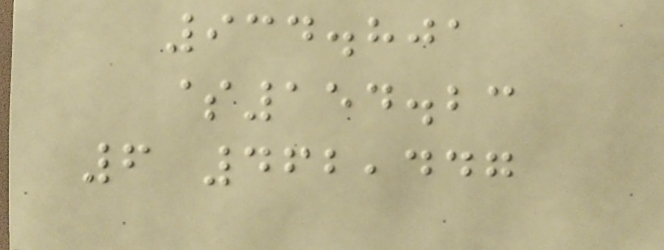934.801
$154.23
6 462,447
